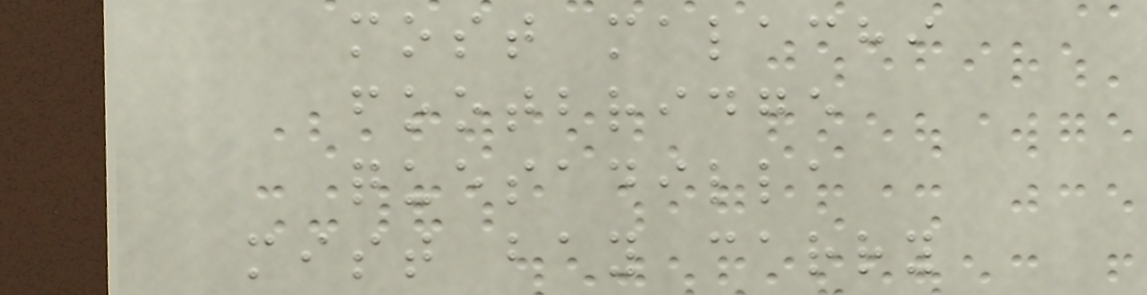most malachi
footbridge
quesadilla
mist bay carry
